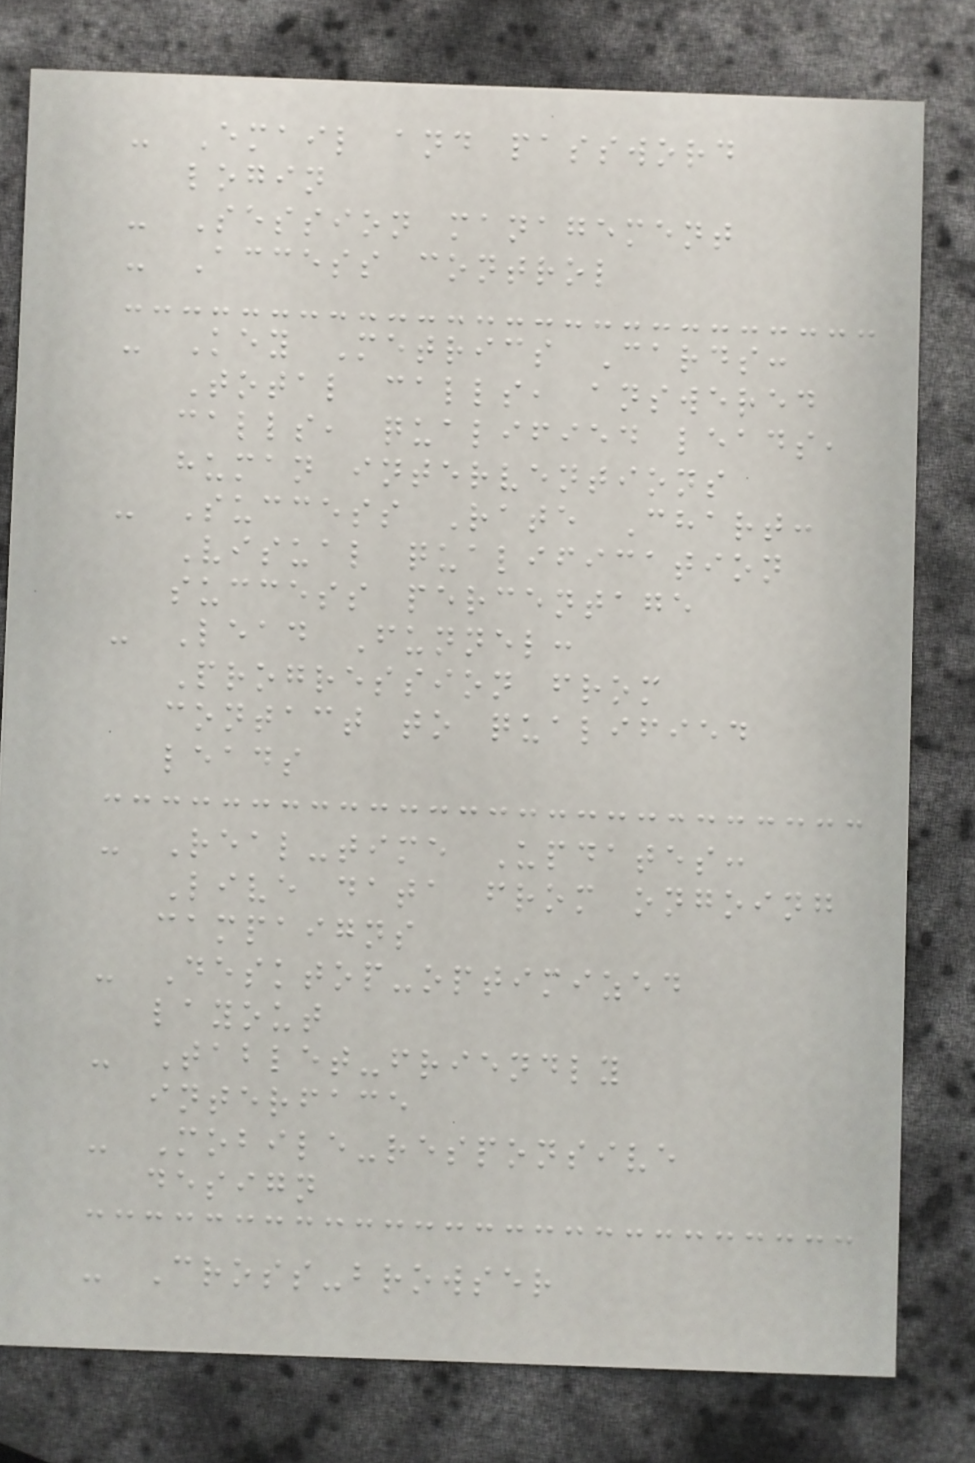- Email and password
login
- Session management
- Access control
- Key Metrics Cards:
Total calls, answered
calls, qualified leads,
human interventions
- Success Rate Chart:
Visual qualification
success percentage
- Lead Funnel:
Progression from
contact to qualified
leads
- Real-time Updates:
Live data from ongoing
campaigns
- Desktop-optimized
layout
- Tablet-friendly
interface
- Mobile-responsive
design
- Cross-browser
